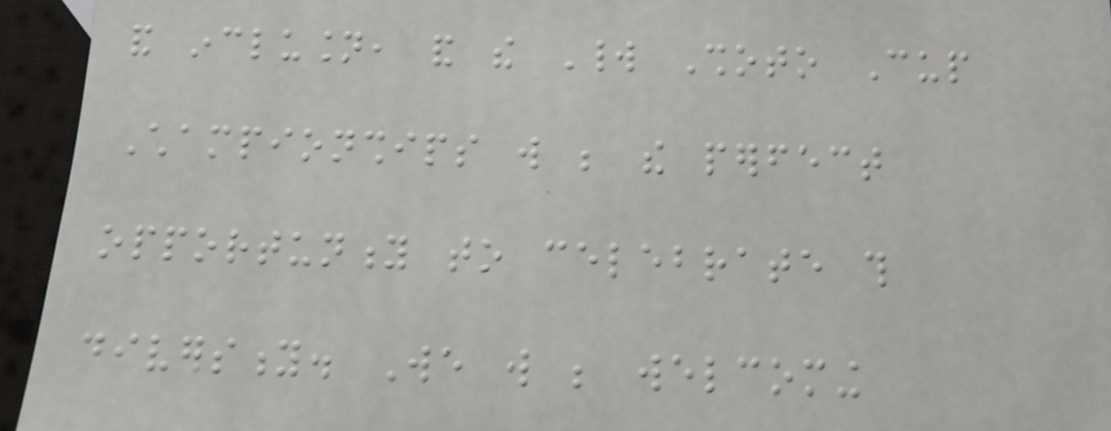and inclusion, and the World Shoto Cup
Championships will be the perfect
opportunity to celebrate this
diversity. We will be welcoming
